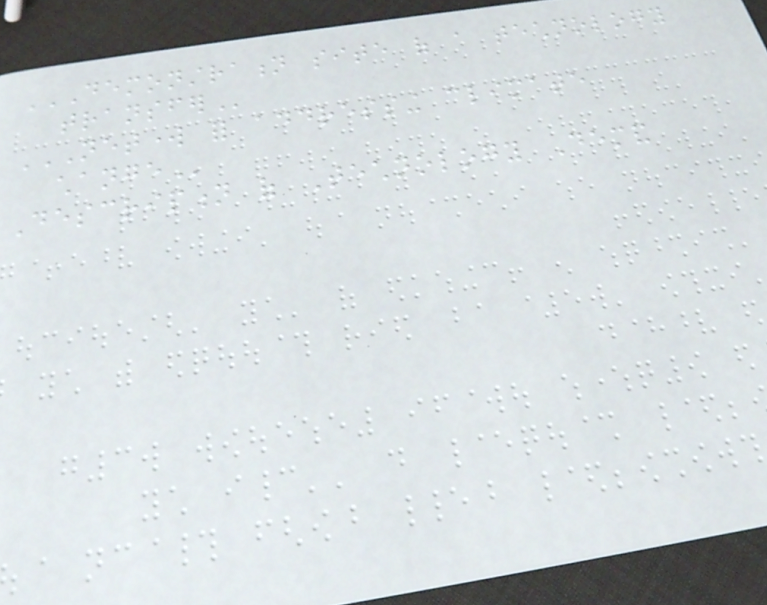DEMONSTRATION SITE OF A TECHNOLOGY
TRANSFER
NETWORK FOR ADDRESSING CLIMATE
CHANGE
Description of Technology Demand
